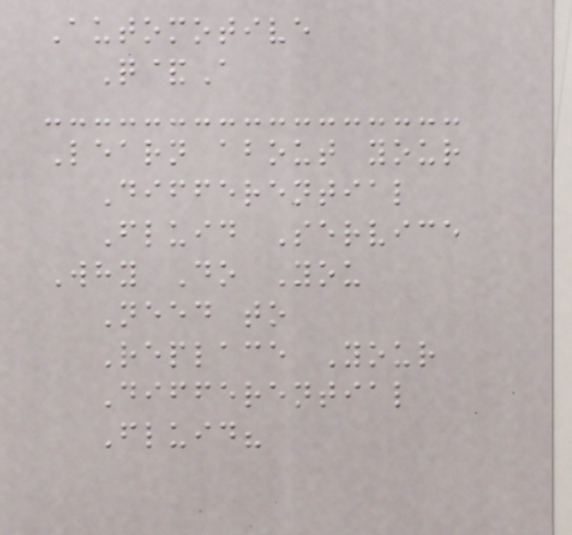Automotive
Q&A
Learn about your
Differential
Fluid Service
Why Do You
Need to
Replace Your
Differential
Fluid?
